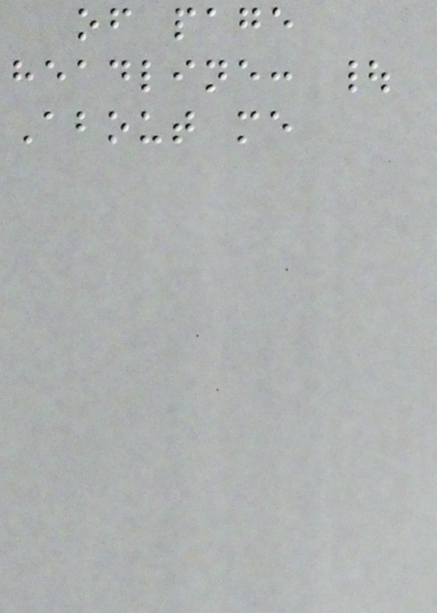of page
headline: |
About me
